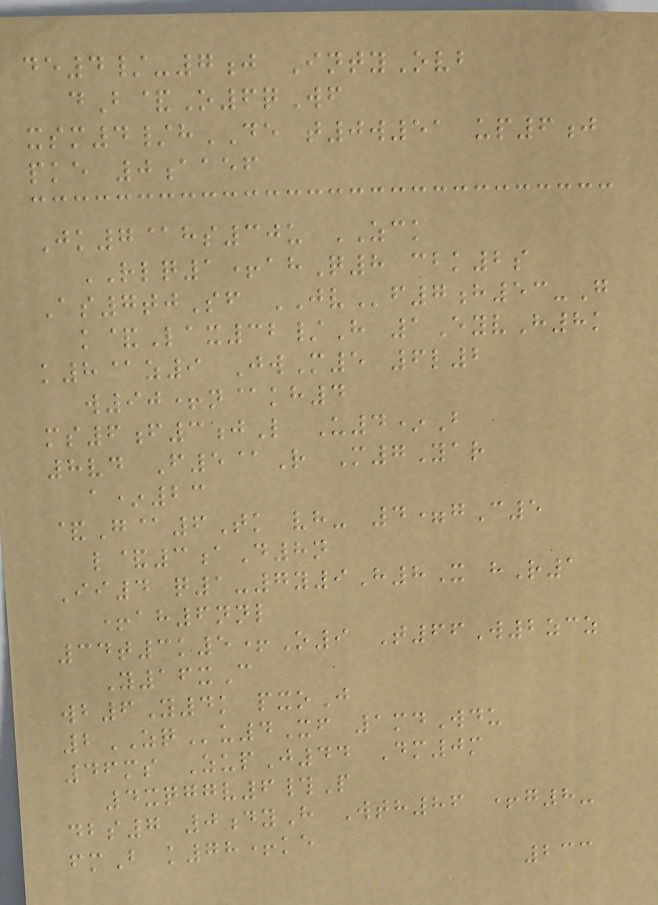de4/-7j IntyOvb
dB&O6qWf
xsm4/hDE t0w51 up6j
pke 0aaef
Jk7@hs30u ZCK
RLQ1+ahQ8 cbk2s
As7tjSf JVf7h53-G
k&Lax32/H 1EyvH8k
k8@z9 JwM5 6l2
w90+n@kh4
ms6f3jL U4*B
8vd F5@R M7Yar
a*23
&G@6Tk vh- 4=gC5
l&3aD8n
Ii4 q1-7y9H8X hR1
+ah6nnl
34t3k5+O9 T66W2zcz
Y16xC
wb6Y4k pxoJ
2ZQu4Xf 1mdWdu
46ms ZupJ44 Dm0m
4xqggv6#P
dbs7 0dyH Wth86 +g8-
fmB k78+ke
233
